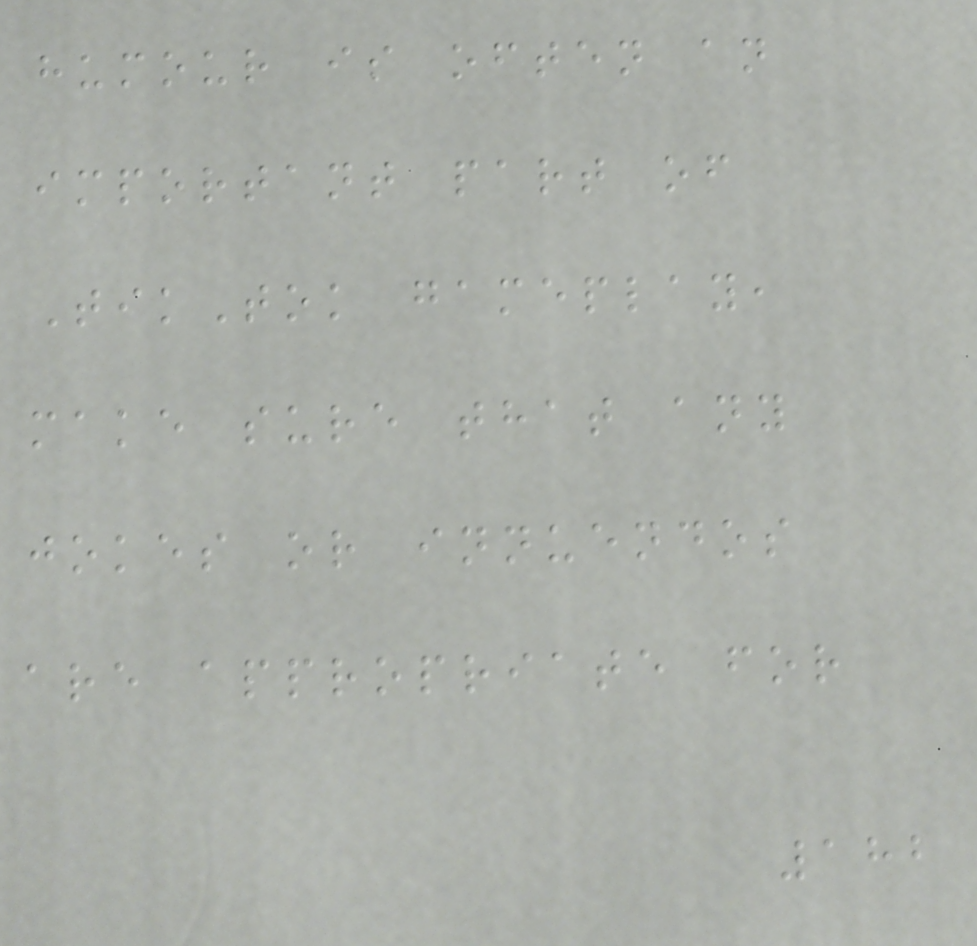humour is often an
important part of
TikTok gameplay,
make sure that any
jokes or innuendos
are appropriate for
182
